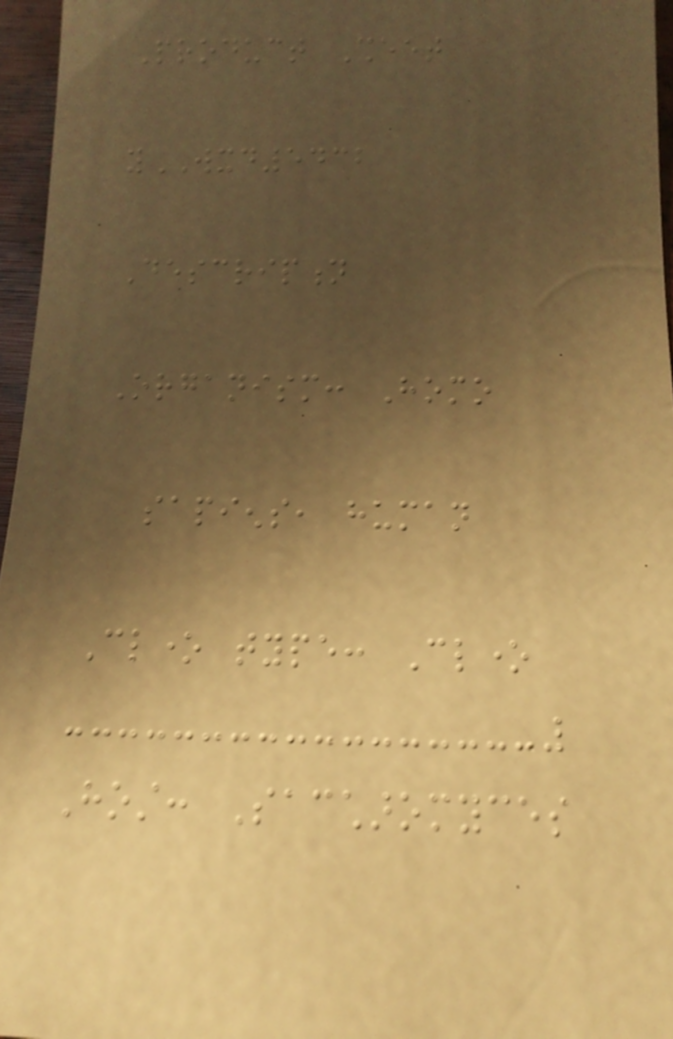Product Sheet
yWXD5432
Description
Organism: Homo
sapiens, human
Clone type: Clone
Host: Saccharomyces
